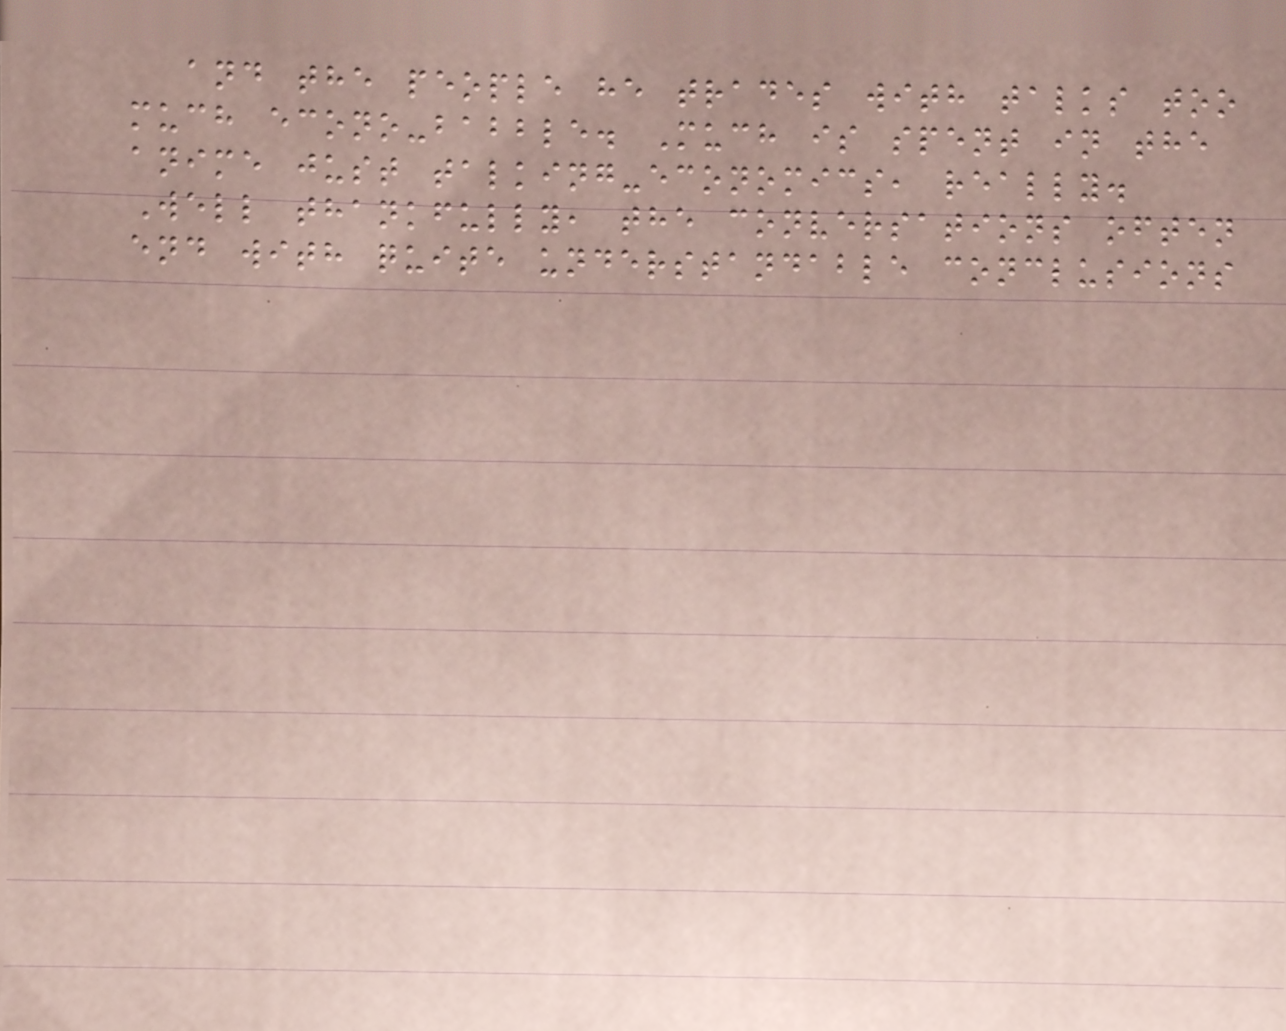and the people he trades with talks too
much econo-babble. Much is spent in the
anime just talking-economics, really.
Well thankfully, the conversations often
end with quite understandable conclusions
